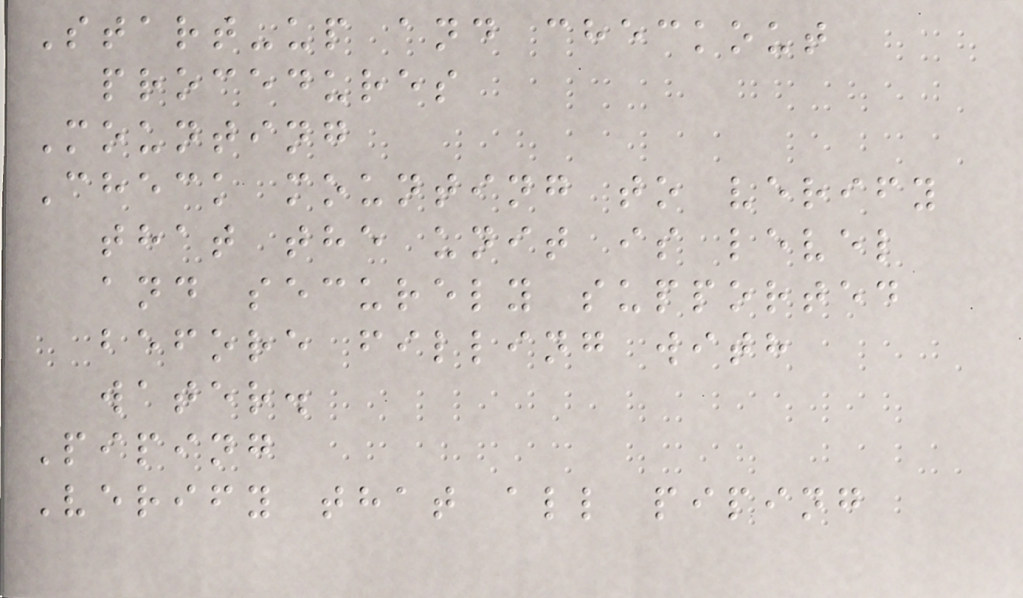Start-up and checkout
procedures
Mounting
Check mounting to verify
that the unit is level
and securely supported
before filling with
water.
Piping
Verify that all piping
